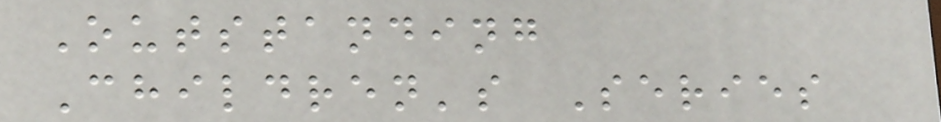Outstanding
Children's Series
